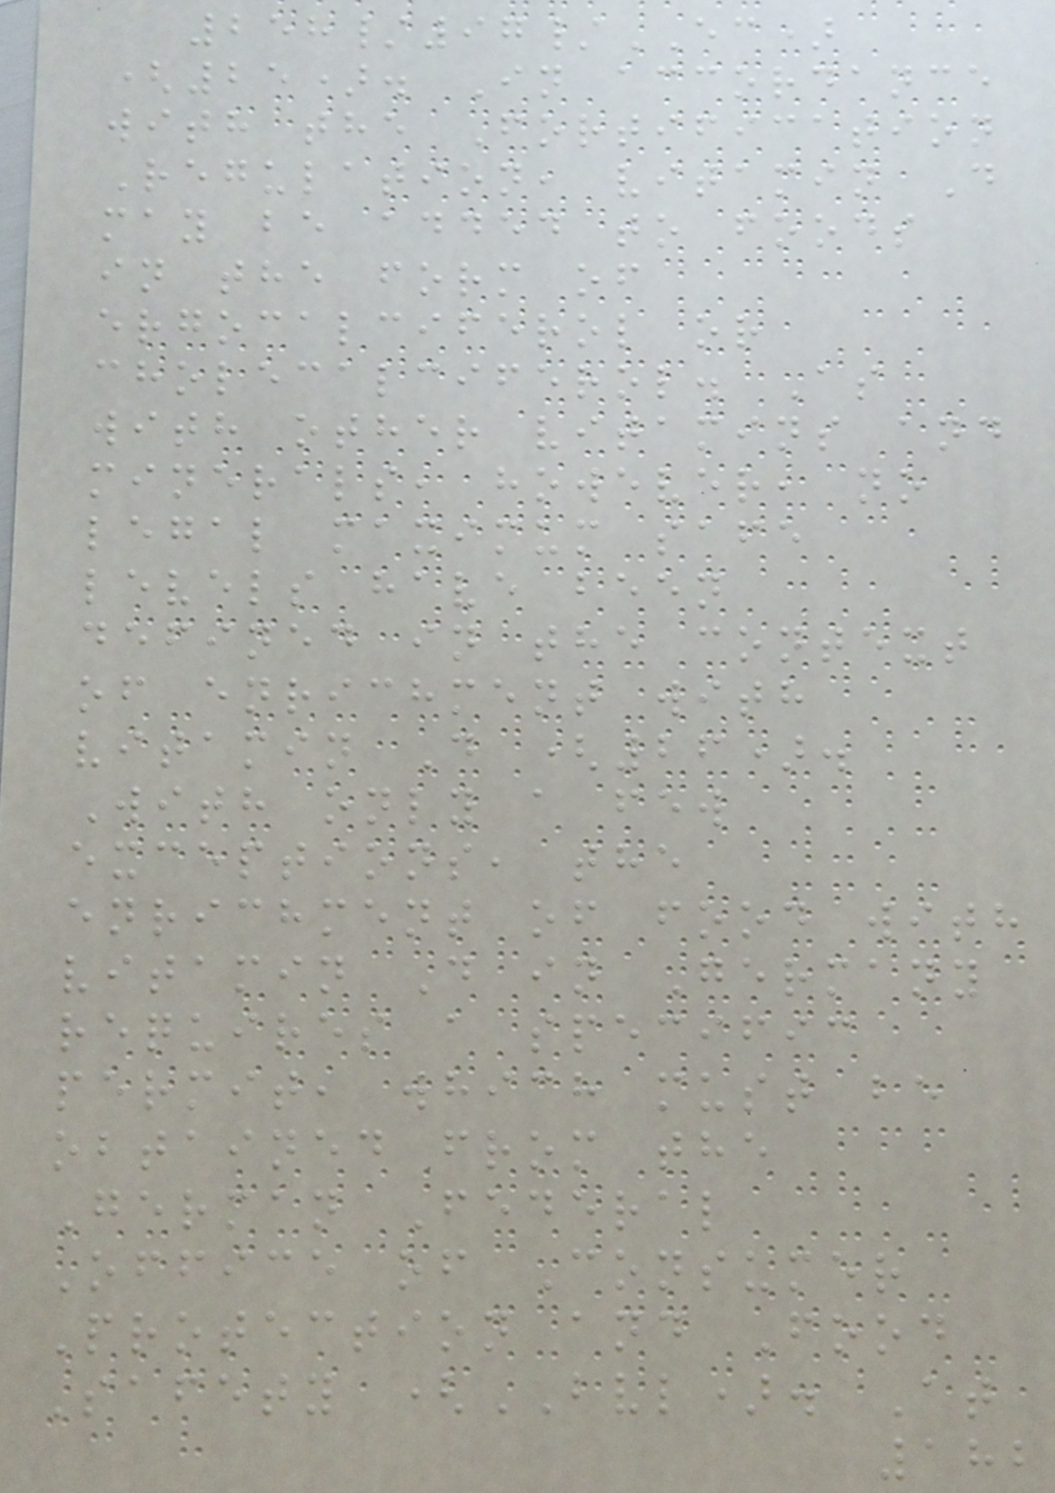258/97/EC)
(25). In accordance
with the Fortification
Regulation, vitamin D
may be added to foods
in the form of
ergocalciferol or
cholecalciferol. As
with other vitamins and
minerals, however, no
legal maximum safe
levels have been
defined in the context
of enrichment with
vitamin D (26).
With only a few
exceptions, the
enrichment of food with
vitamin D in Germany
requires a specific
permit, which must be
obtained from the
German Federal
Office of Consumer
Protection and Food
Safety (BVL). At
182
